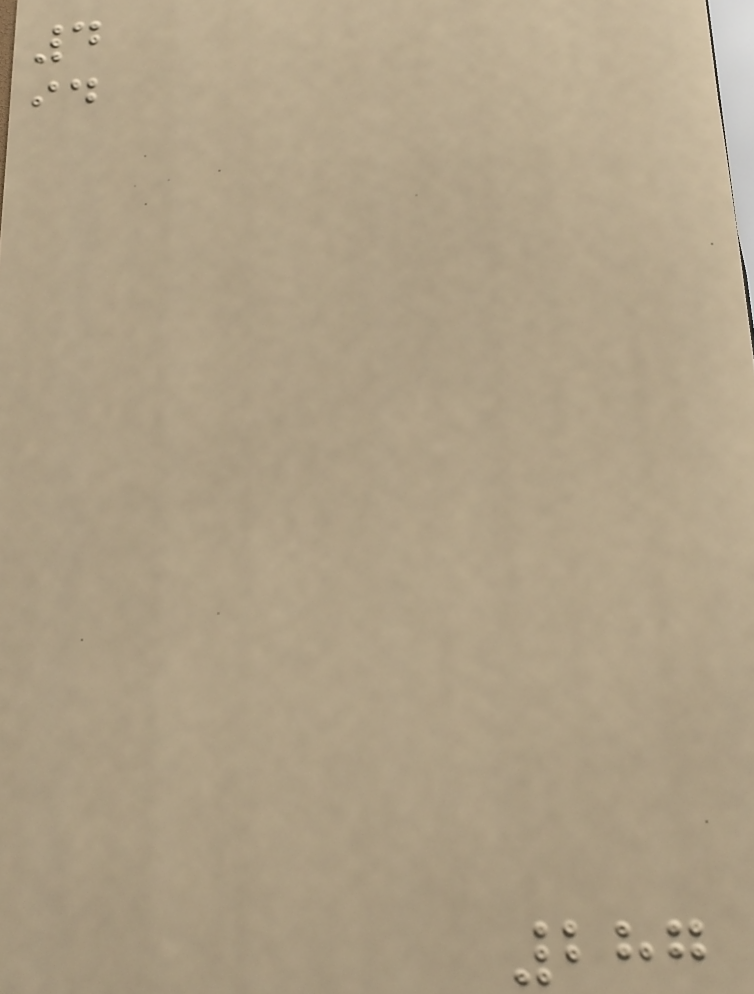4
id
287
